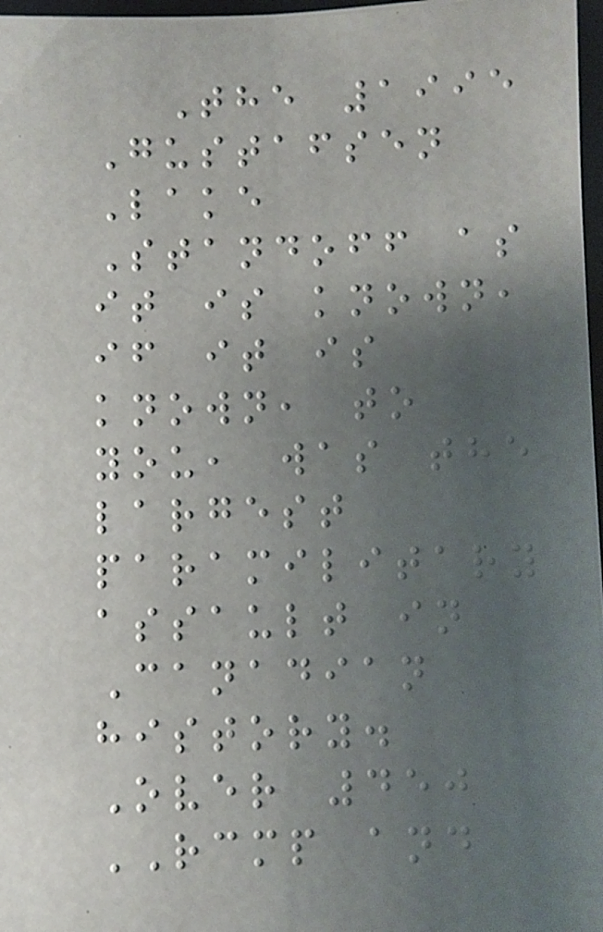The 1995
Gustafsen
Lake
Standoff as
it is known,
if it is
known, to
you, was the
largest
paramilitary
assault in
Canadian
history.
Over 450
RCMP and
